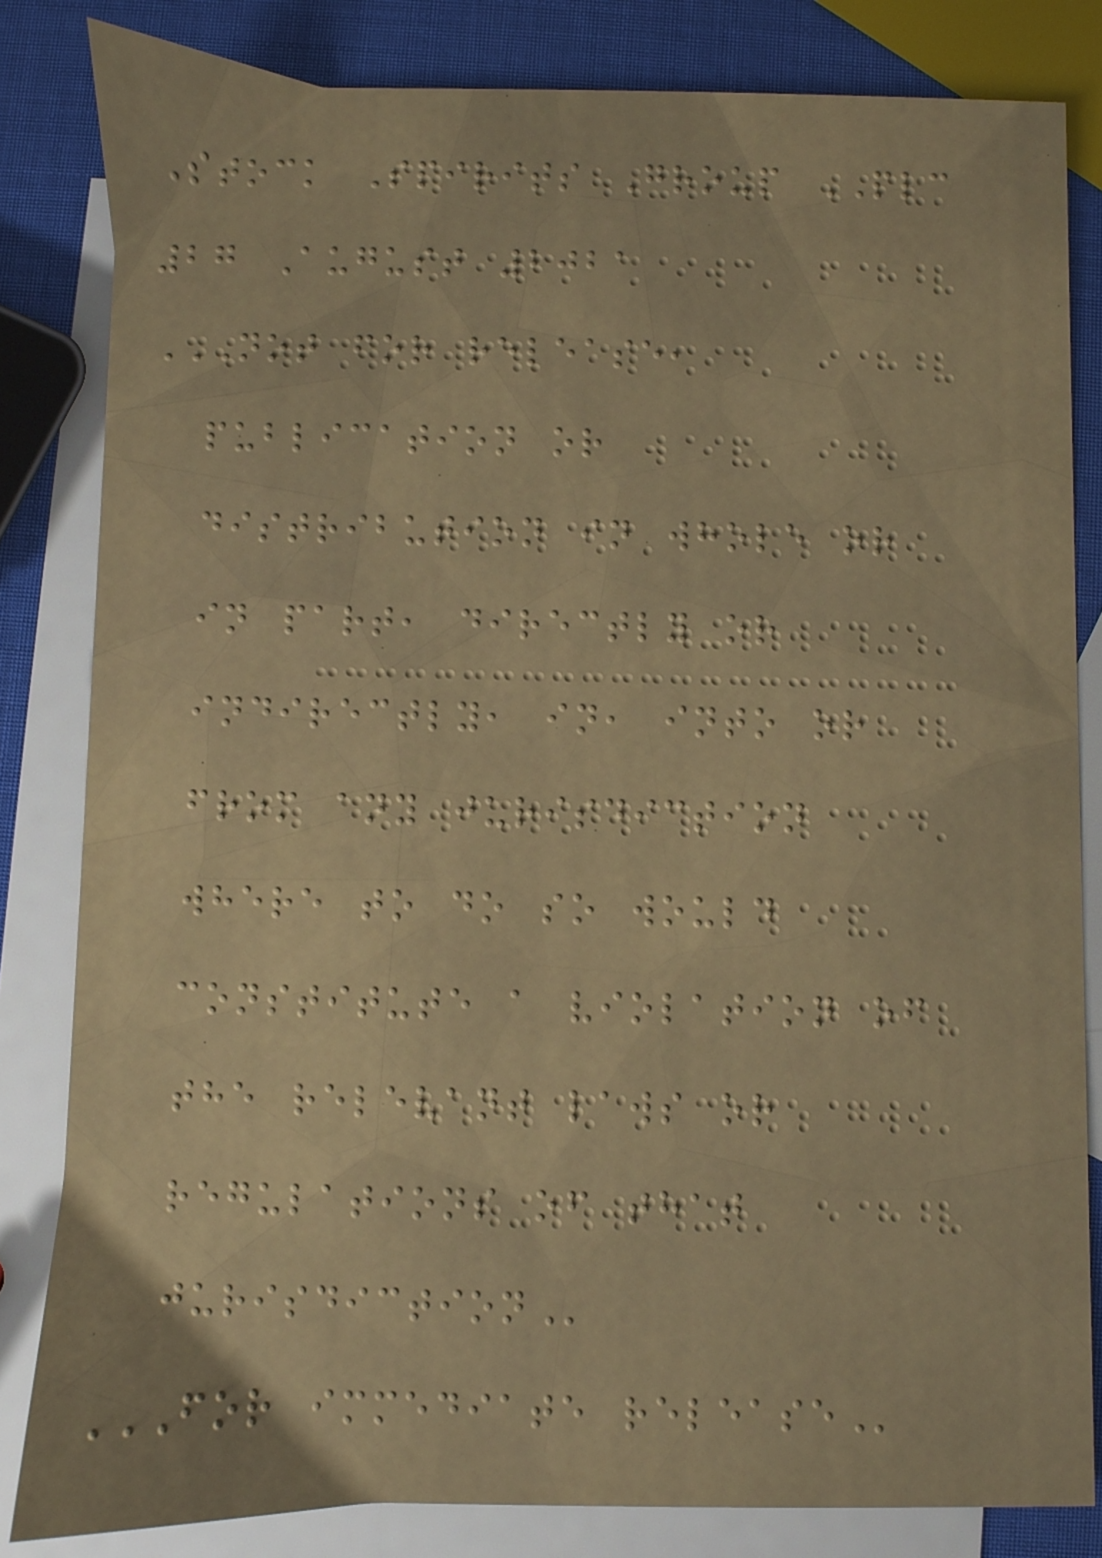Stock Spirits Group PLC
27 August 2021
NOT FOR RELEASE,
PUBLICATION OR
DISTRIBUTION IN WHOLE OR
IN PART, DIRECTLY OR
INDIRECTLY, IN, INTO OR
FROM ANY JURISDICTION
WHERE TO DO SO WOULD
CONSTITUTE A VIOLATION OF
THE RELEVANT LAWS OR
REGULATIONS OF THAT
JURISDICTION
FOR IMMEDIATE RELEASE
